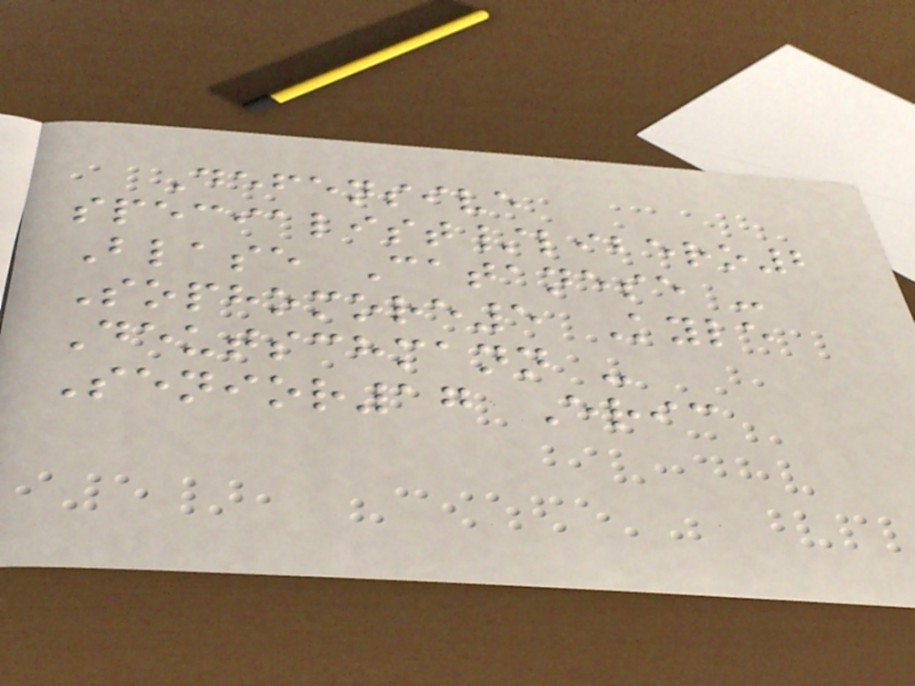Defensive
specialist/libero2
Blase Catanese -
Sophomore5 Kyle
Deutschmann -
Senior17 Eric
